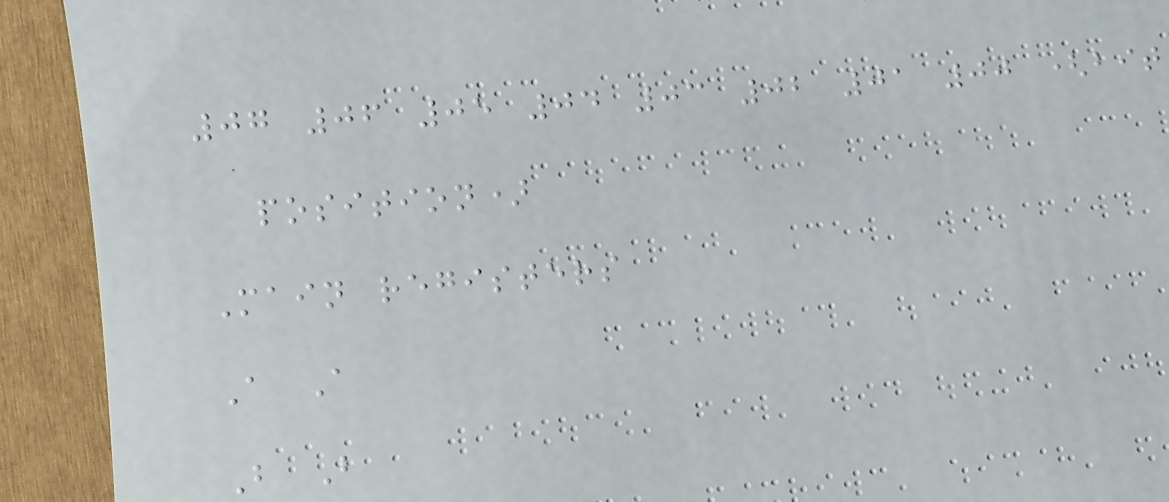07 06 05 04 03 02 01 00 (bit
position)
Main registers
A A
B B
